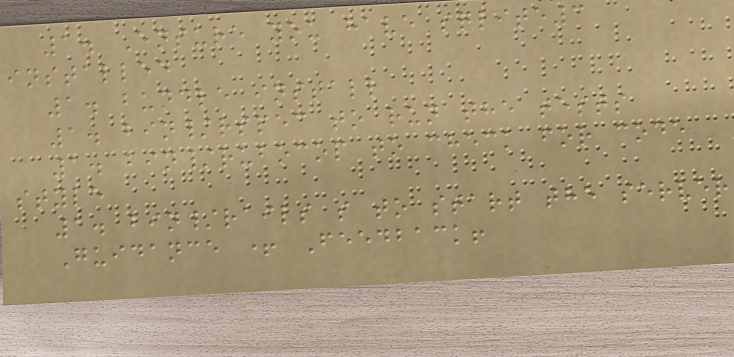1. Ensure you have sqlite3
installed
1. bundle install
1. bin/rspec to run the tests
1. bin/rubocop to check for code
style
1. bin/rails s to start the server
Guidance + Feedback!
